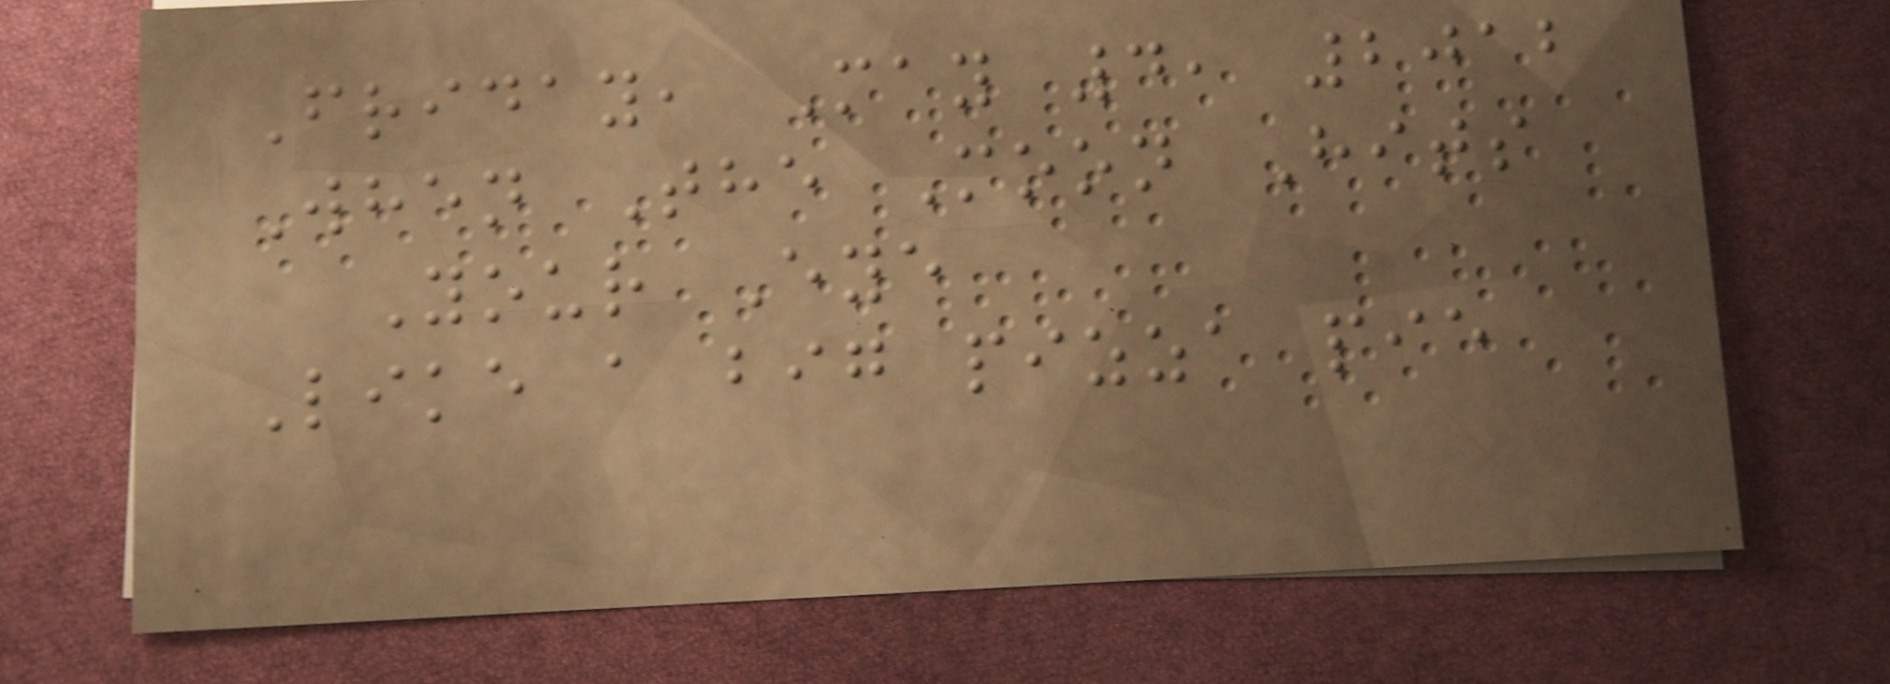Friday, May 4, 2012
When The Moon Hits
Your Eye
Like a big pizza pie
